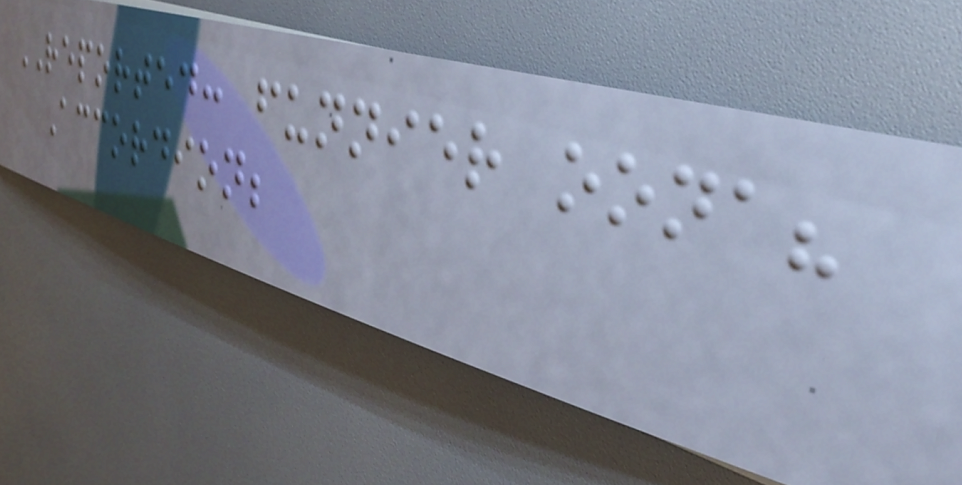REPORTED: funnier oona?
Accordion;
